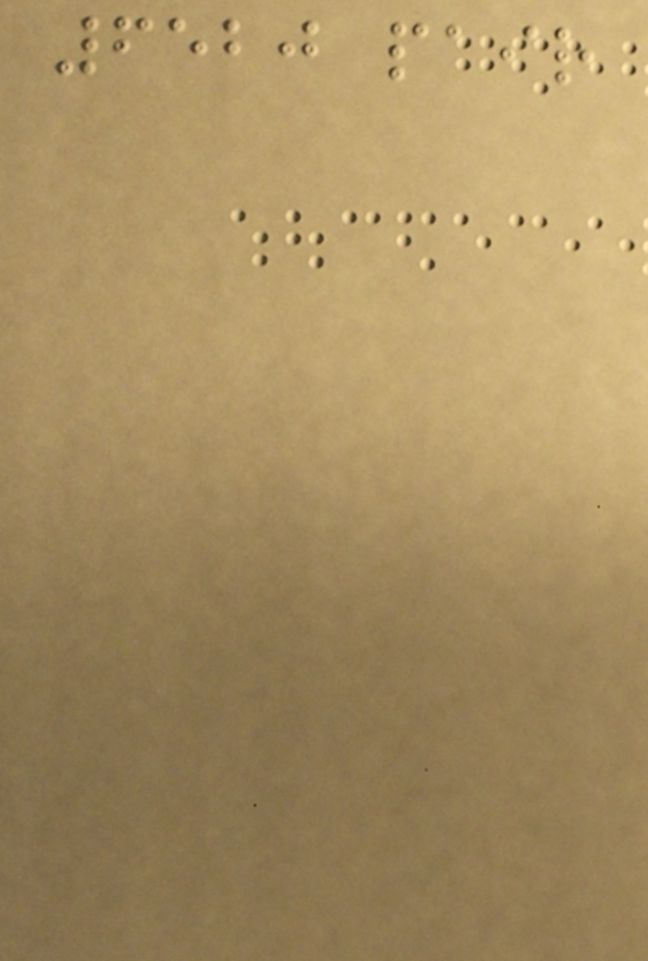6520 pair
